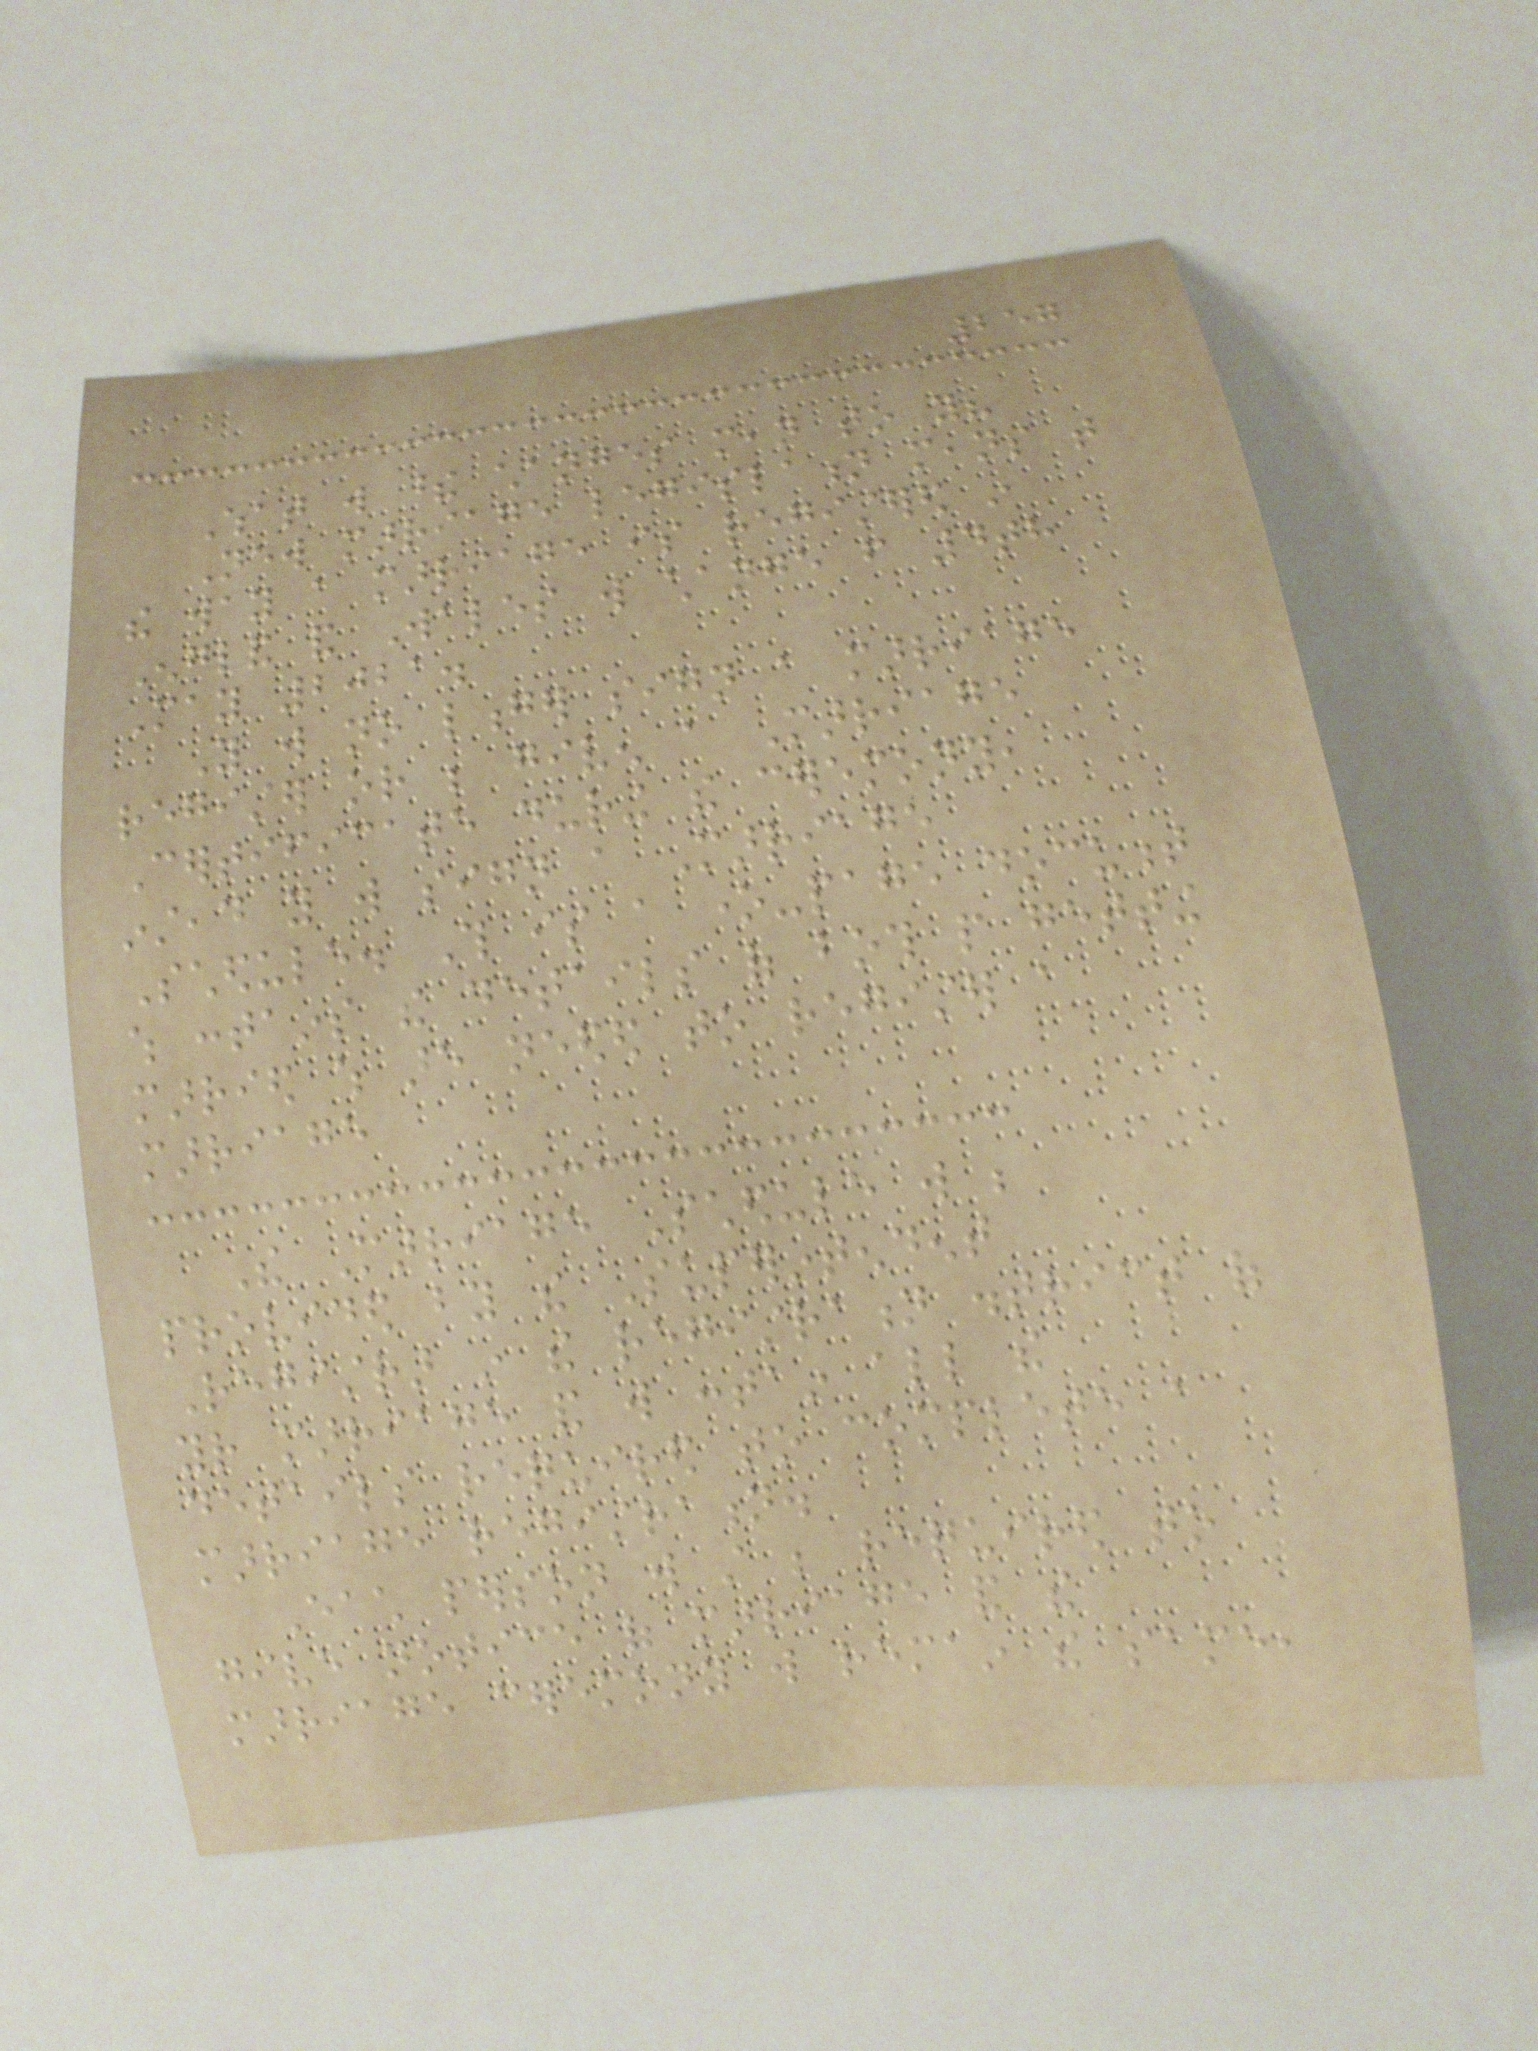257
What will these changes mean to you?
New marriage legislation means that
the way a marriage is registered in
England and Wales will change from 4th
May 2021.
You will no longer sign a marriage
register or be given a Marriage
Certificate during the ceremony,
instead you will sign a Marriage
Schedule. This is a one-page document
which contains the details of both people getting
married which are needed to register a
marriage
The Marriage Schedule will be
provided by the Superintendent
Registrar in the registration district of
your marriage and will contain all the
details required to complete a
marriage registration.
Each person will still be required to
give notice of marriage and the
marriage ceremony will remain the same,
